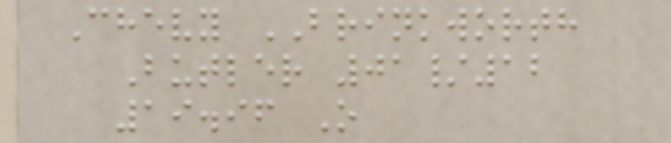Chevy BRINKWORTH
Butler 01/12
19.96 O
